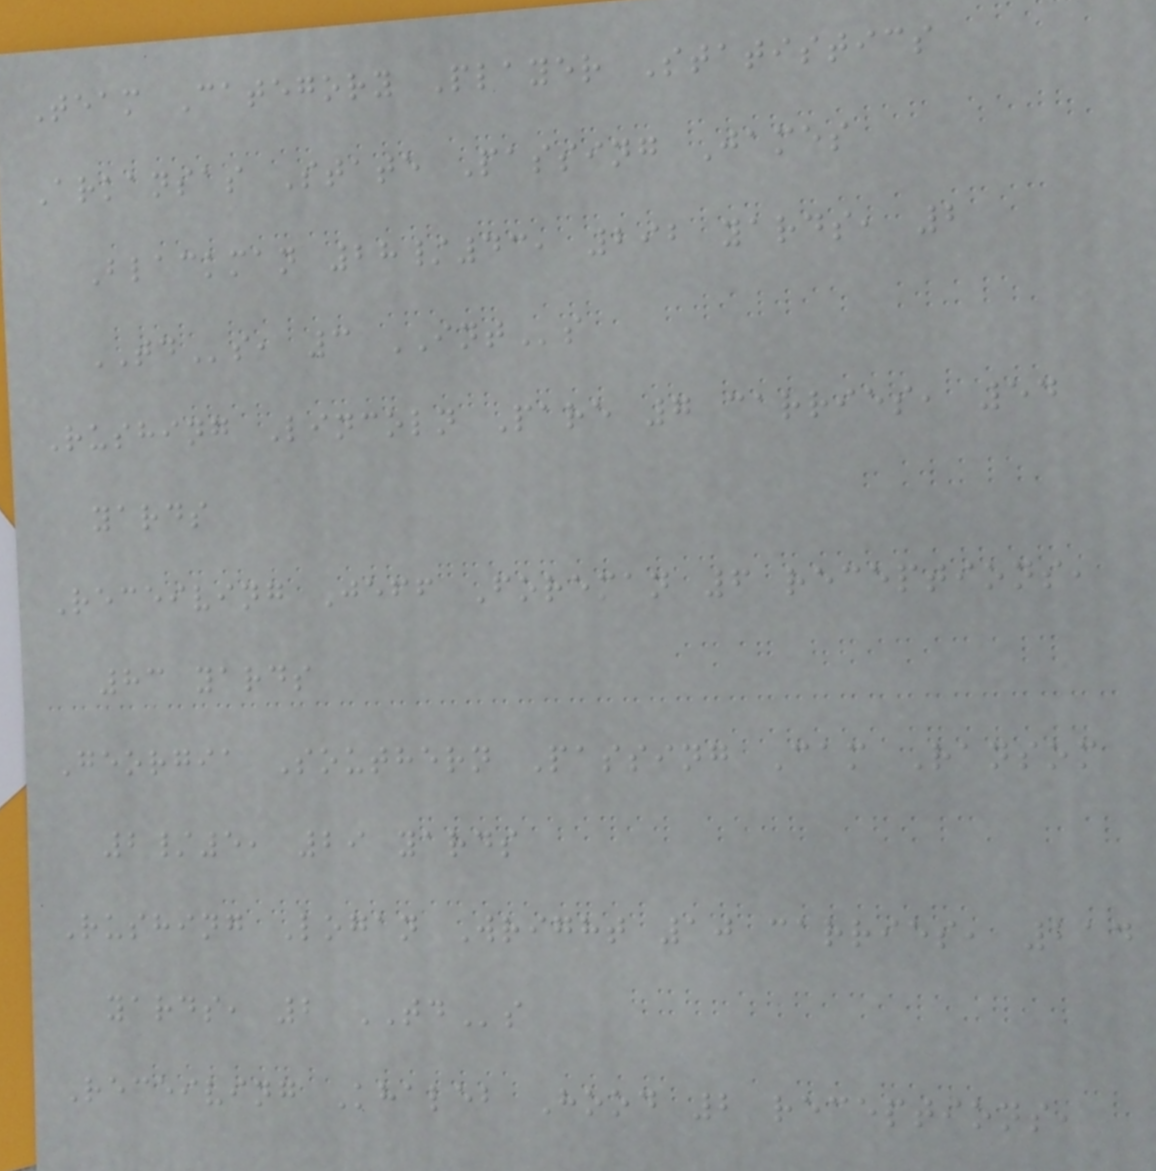Team Category Player Statistics
Arkansas State Passing James
Blackman 28/43, 292 yards, 2
TDs, 3 INTs
Rushing Lincoln Pare 7 carries, 54
yards
Receiving Jeff Foreman 6 receptions,
83 yards
Georgia Southern Passing Cam Ransom
2/5, 29 yards
Rushing Logan Wright 10 carries, 214
yards, 2 TDs
Receiving Khaleb Hood 2 receptions,
